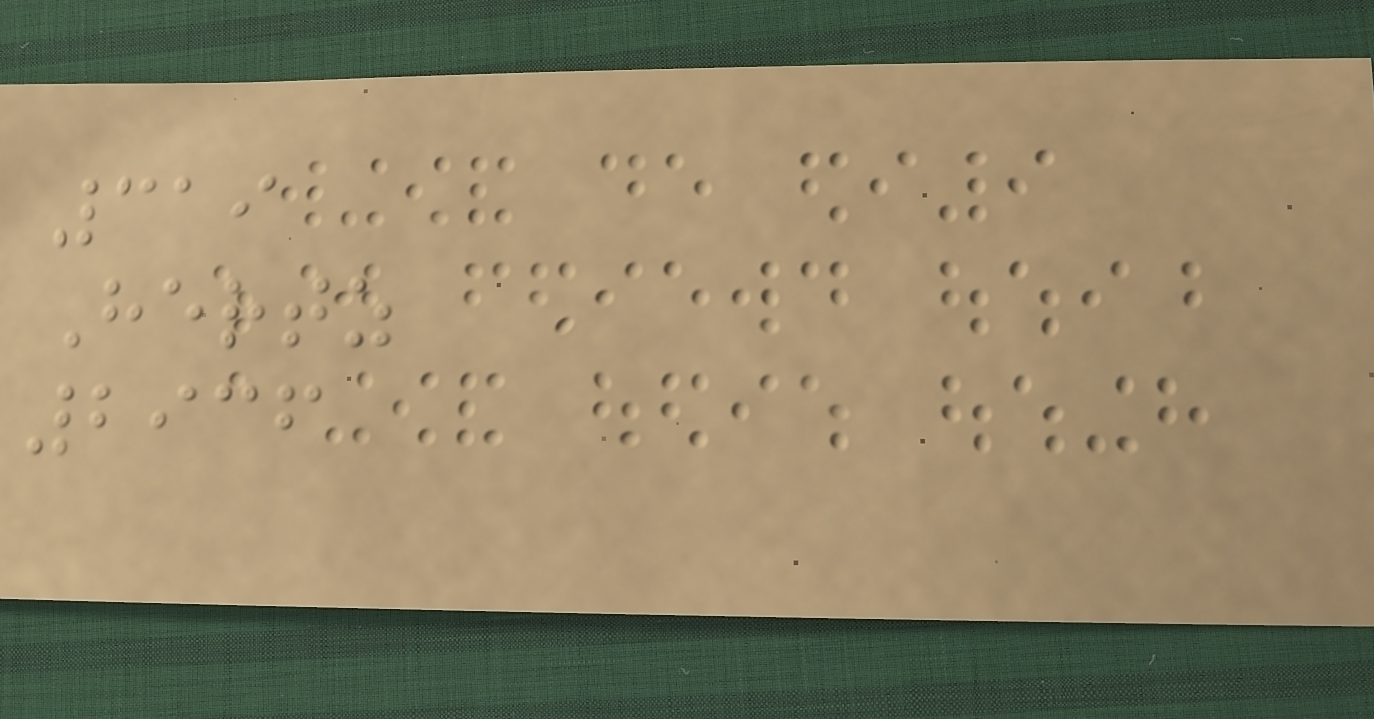319
Hertz
2936
